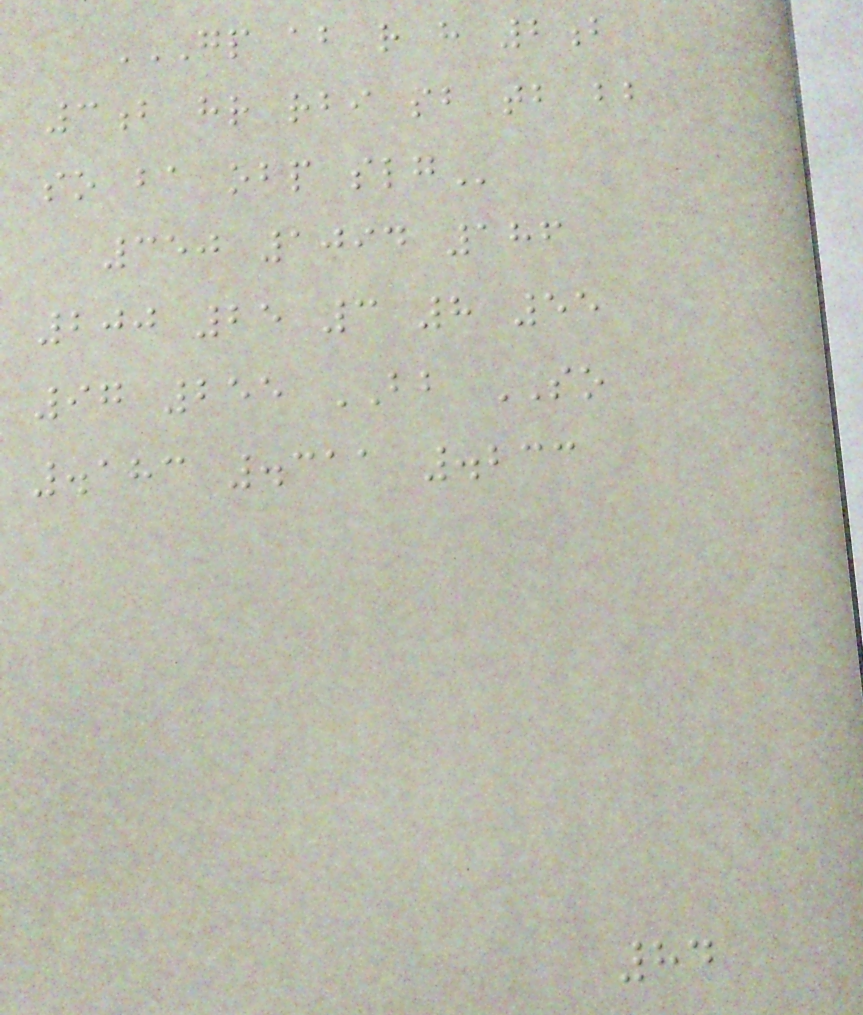GP AB R H 2B
3B HR RBI SB TB BB
SO BA OBP SLG
350 1094 186
200 25 3 8 55
97 255 BB SO
.183 .311 .233
84
